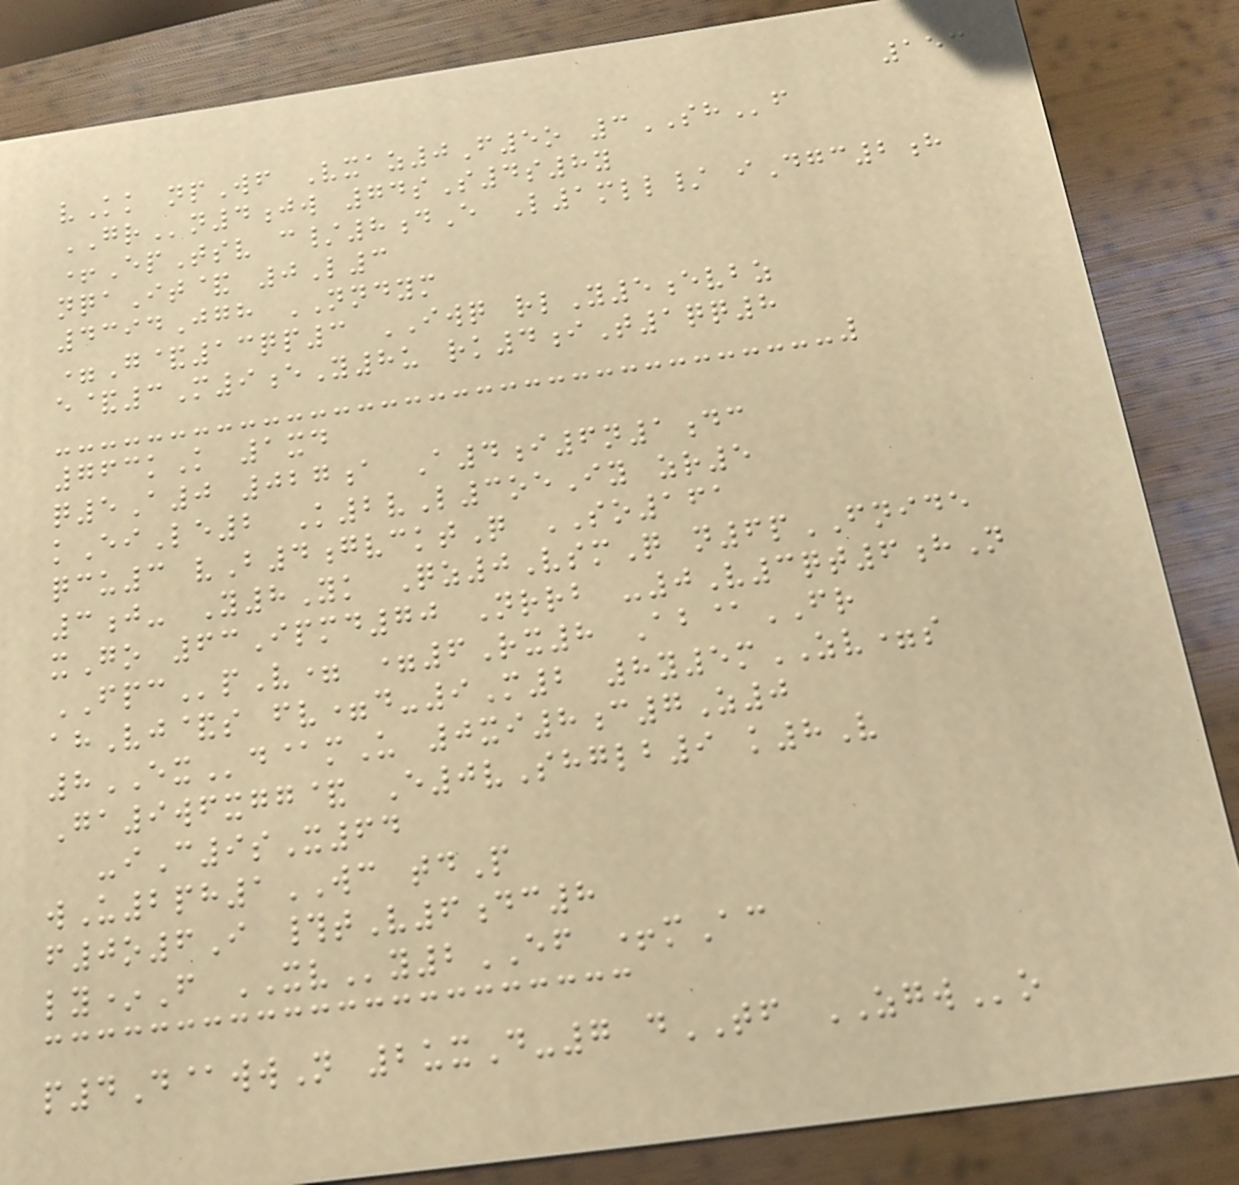153
vKk npWf Vxaz0F5o 3SHf
GRn4jw 74sS4s8y
+EpTsv c/8dE L1mll/ iDgc2h
nqaIt& 0L3
4394Jgh NNDYM
=G&13qp3 IWQ rlY5evbz
e&3M9eY8u rk4iT1qq8
763kK 1xd
q5A0 027a A4i6n1dc
kEiLe2 K2vL3oeIy zr5
qcu3 vB4gvcktQ SO161
3j- Y8Yk Qz0VsmQ n6pFNIDE
xGo 63Ipmd70 Nrrb -0V3qt6hN
FPCpV= =6Rx8 Ab@FR
ahVj&s fv=d-9M2 8y5mZV=s
8EXd@mU 0xi8c7Z0
Ga9wfxgg& E0vShglb9 k8V
-iC9sX64
wU2ph1WC tdP
f0o6I #tV6dc8
ly*F XVy2EF +mAc
p4D@wwN 2uxD-7 dTF ZGWo
